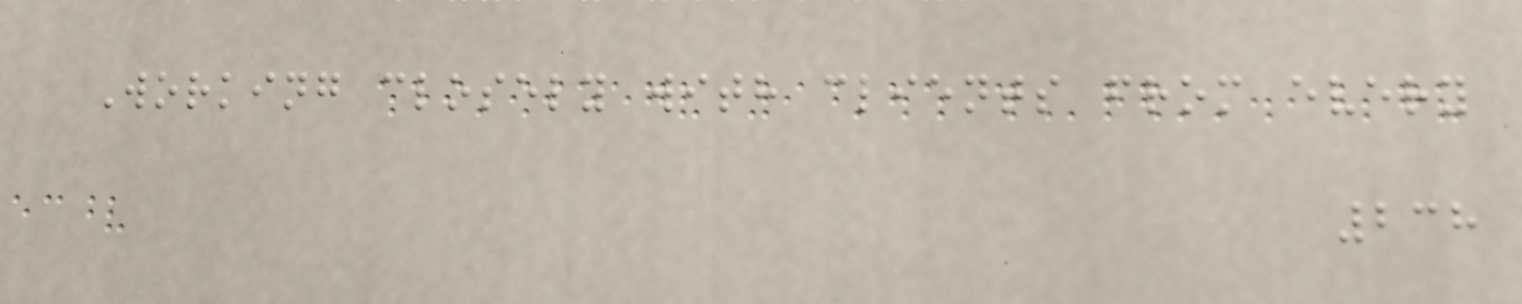Working closely with clients from every
238
